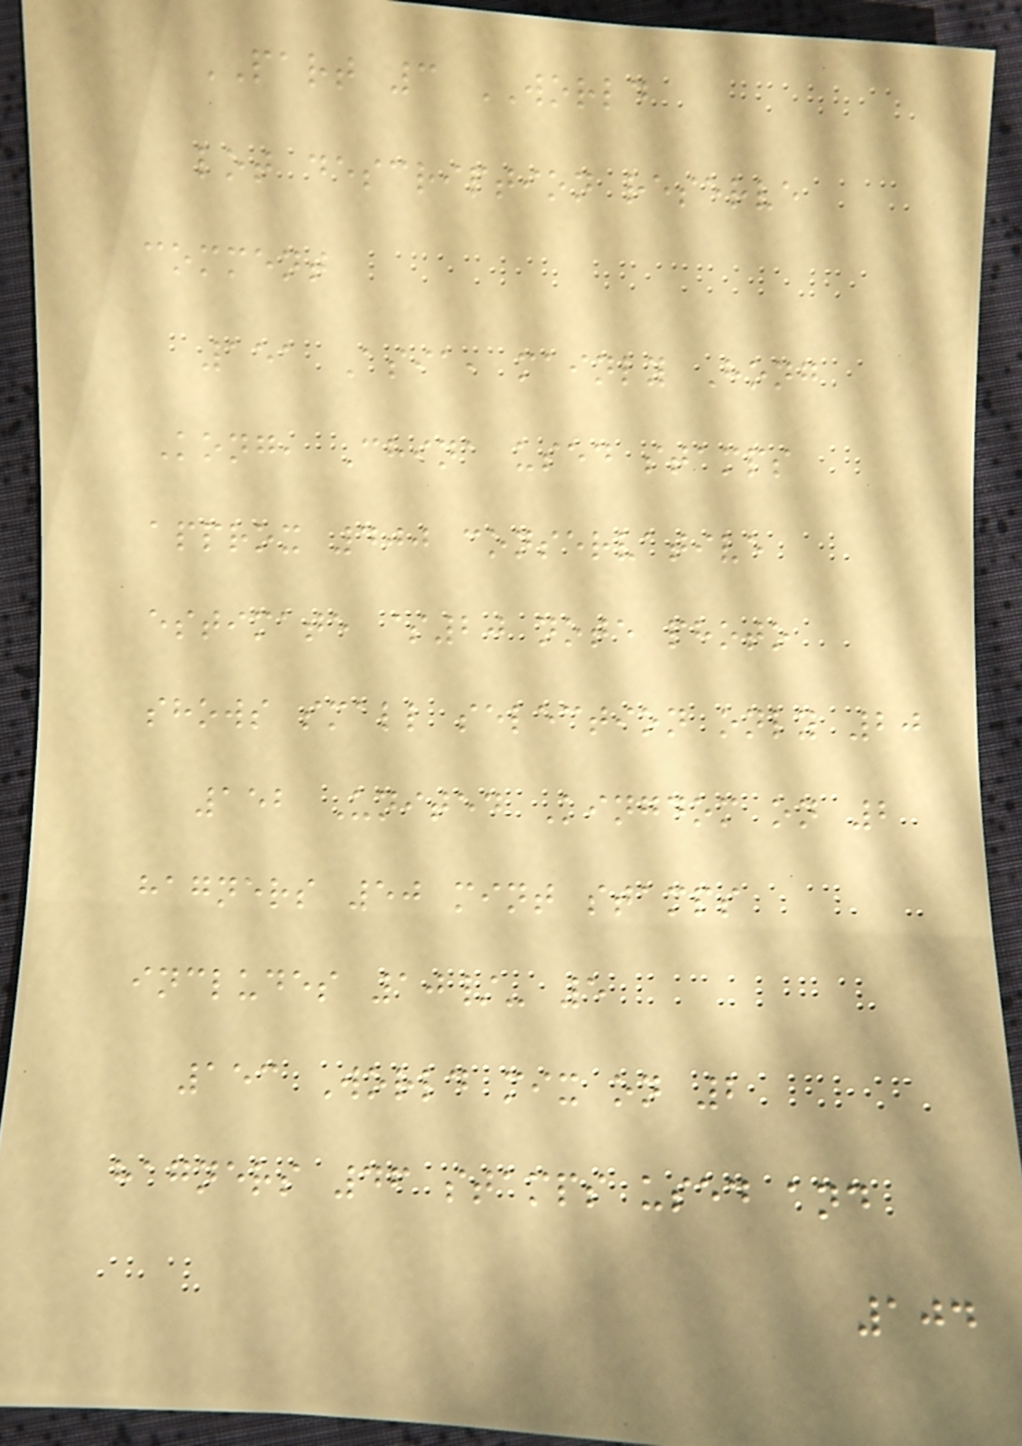PART 3 WORLD
lot description reserve
comment
151 Asia, mainly Hong
Kong, China used stamps
approx 400 conservative
estimate $20 note photo
shows small selection only 20
152 United Kingdom on 2
hagners 50 mint stamps
includes 10/- 5
153 World mix on 2
hagners 46 stamps used and
104
